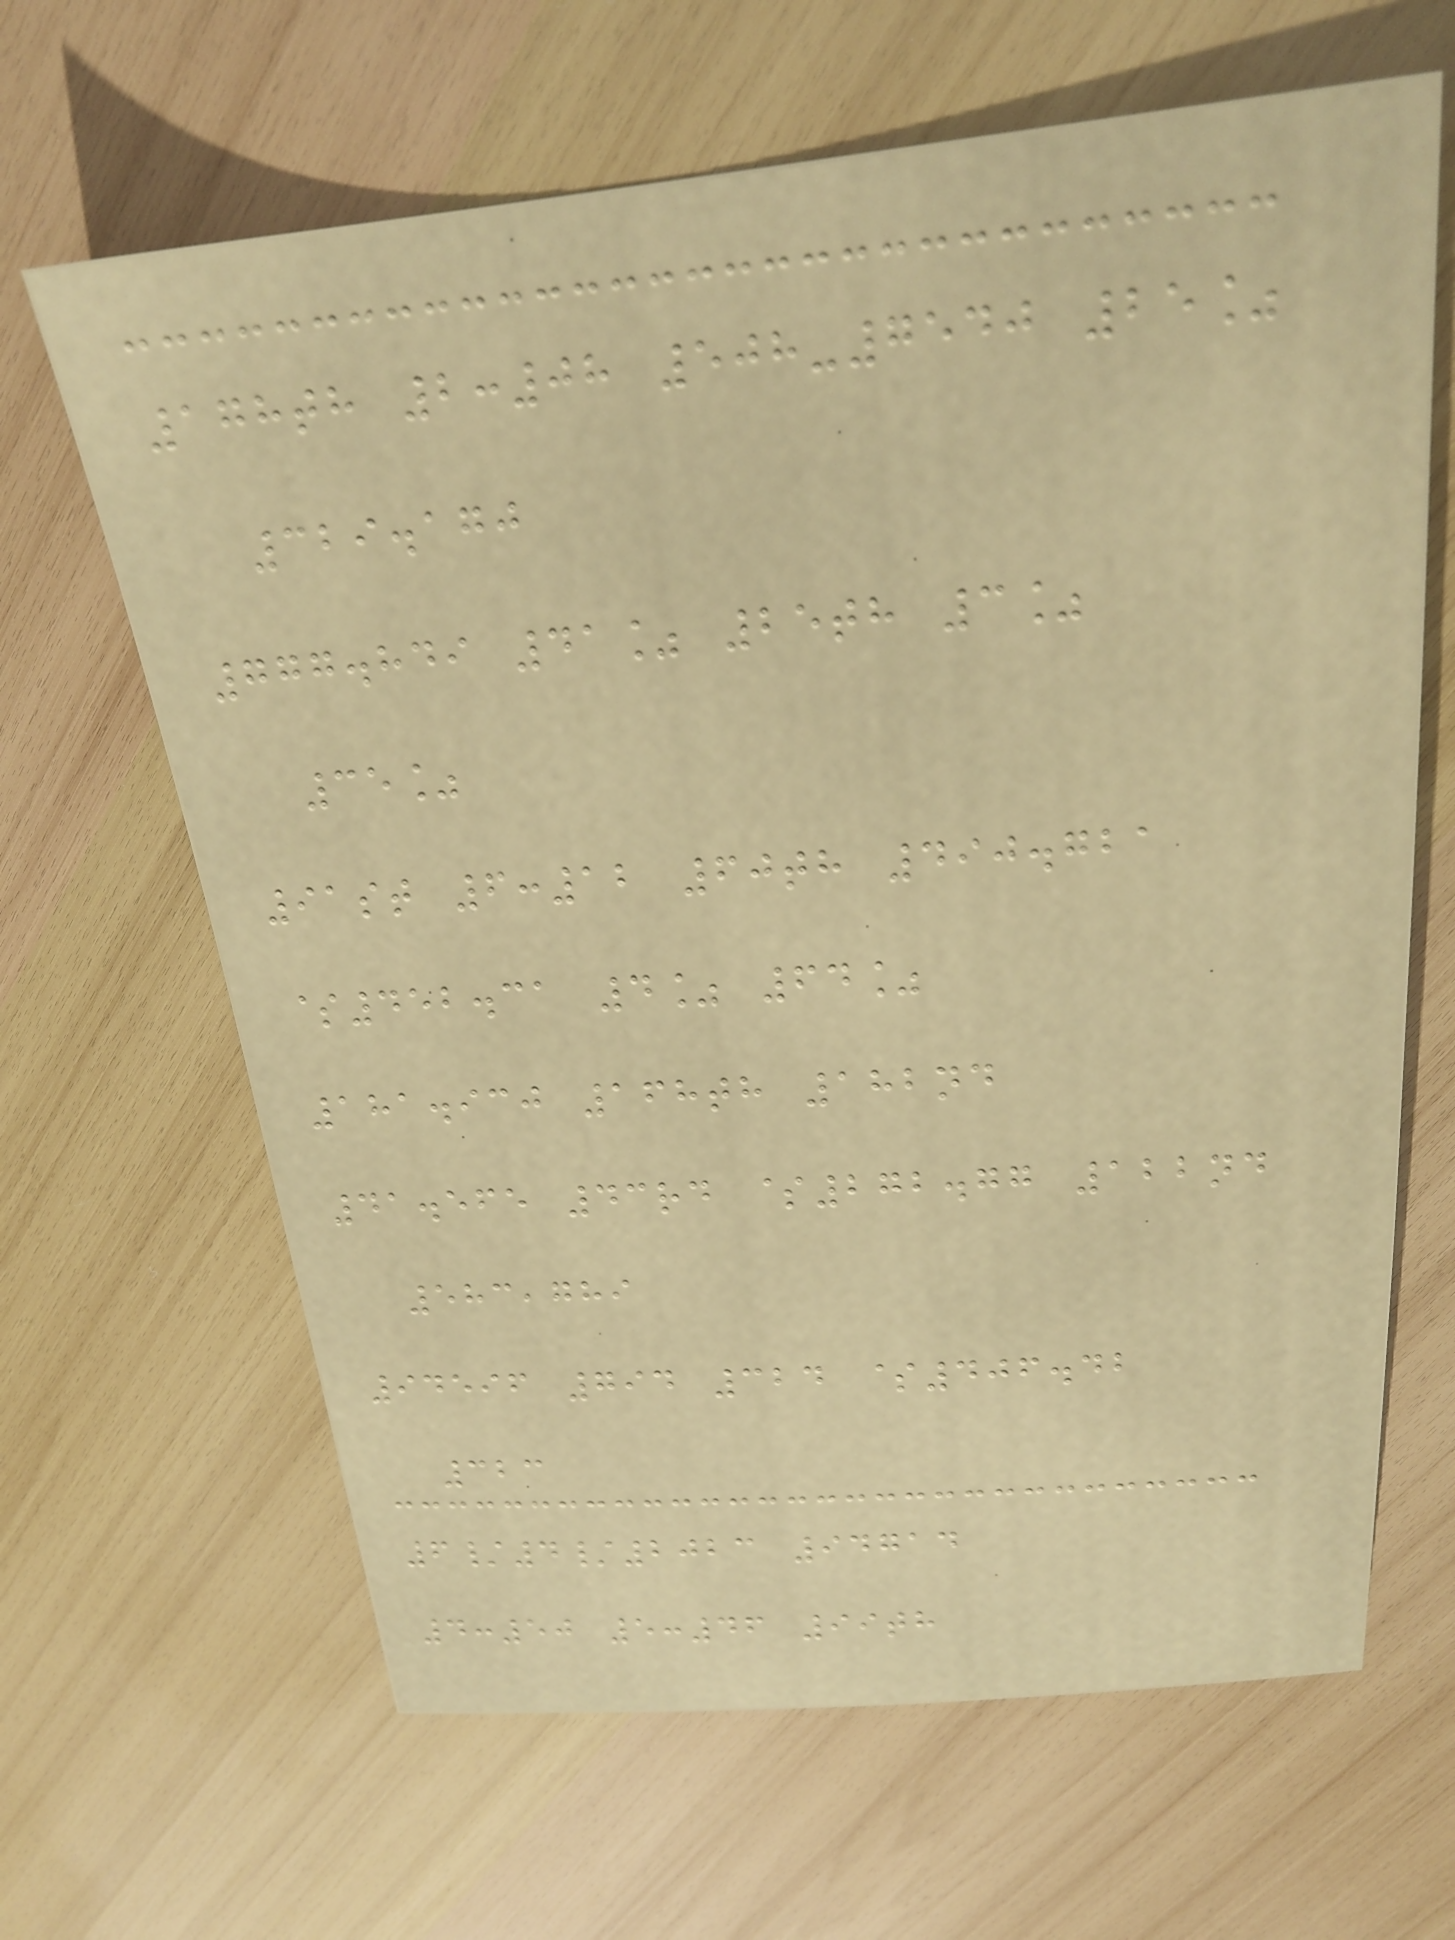178th 2:08 508-7540 25%
329.170
777.849 41% 25th 3%
35%
91st 6:12 60th 490.721
$452.31 4% 64%
181.930 168th 182nd
41.565 43rd $272.77 122nd
583,789
94596 794 324 $406.42
323
6/4/2023 94714
4:50 5:46 99th
